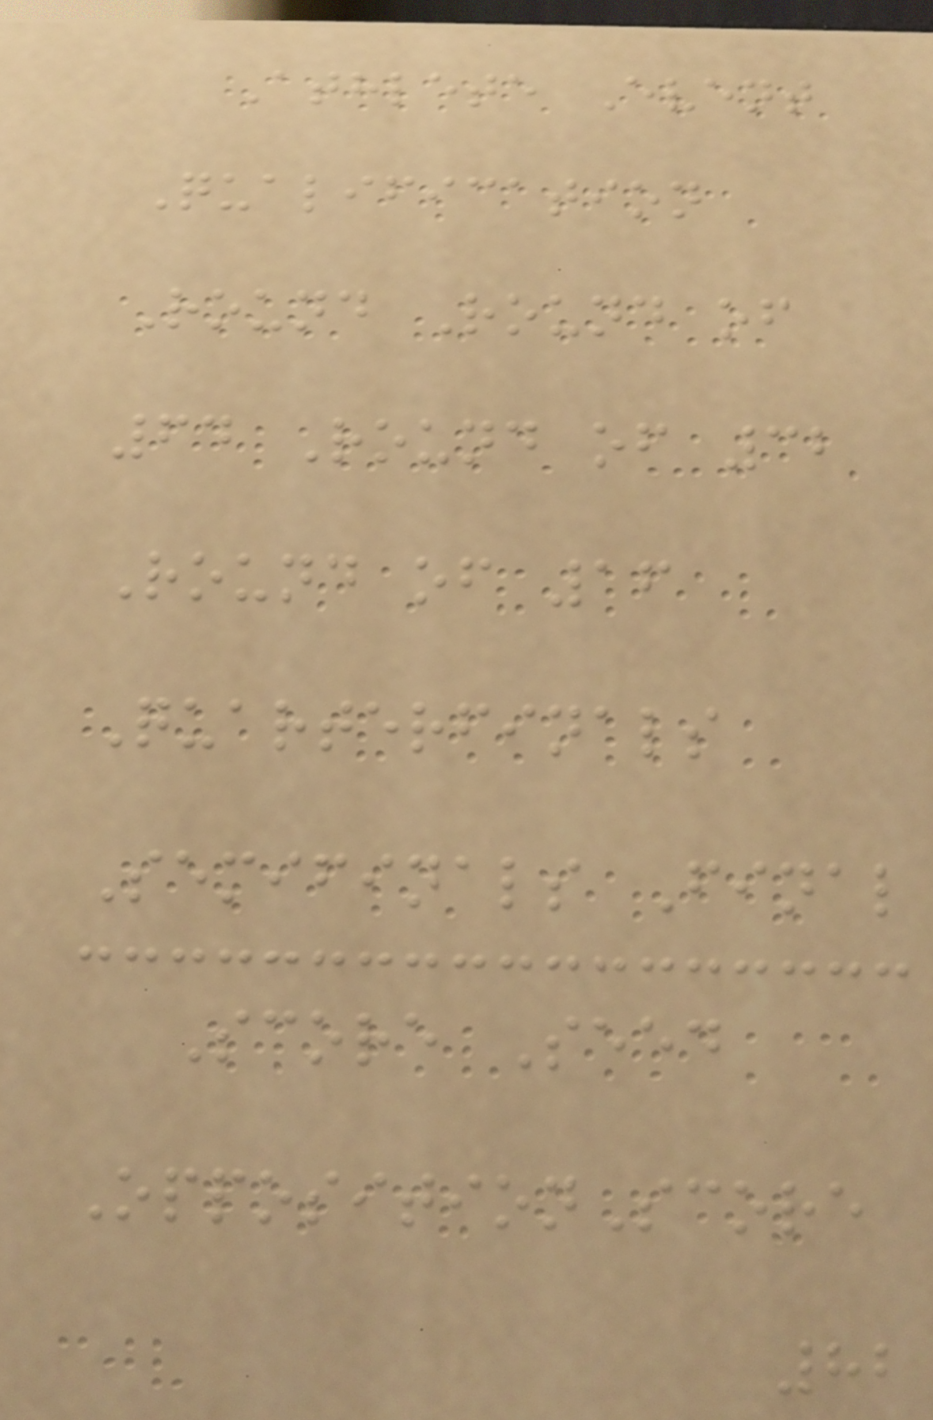Athlete Event
Qualification
Round Round of
64 Round of 32
Round of 16
Quarterfinals
Semifinals Final
Score Seed
OppositionScore
82
